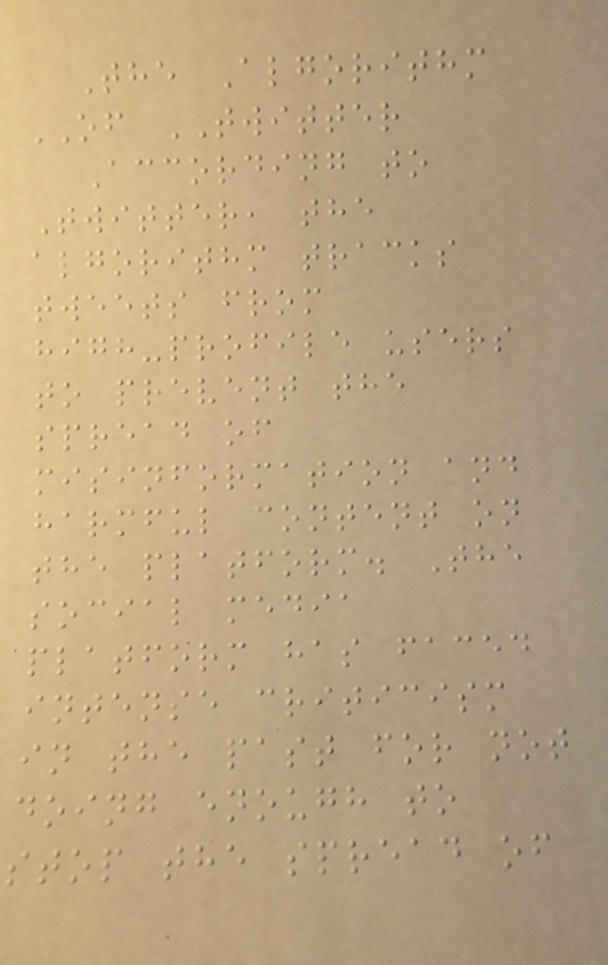The Algorithm
OF TWITTER
According to
Twitter, the
algorithm tracks
tweets from
high-profile users
to prevent the
spread of
misinformation and
harmful content on
the platform. The
social media
platform has faced
intense criticism
in the past for not
doing enough to
stop the spread of
